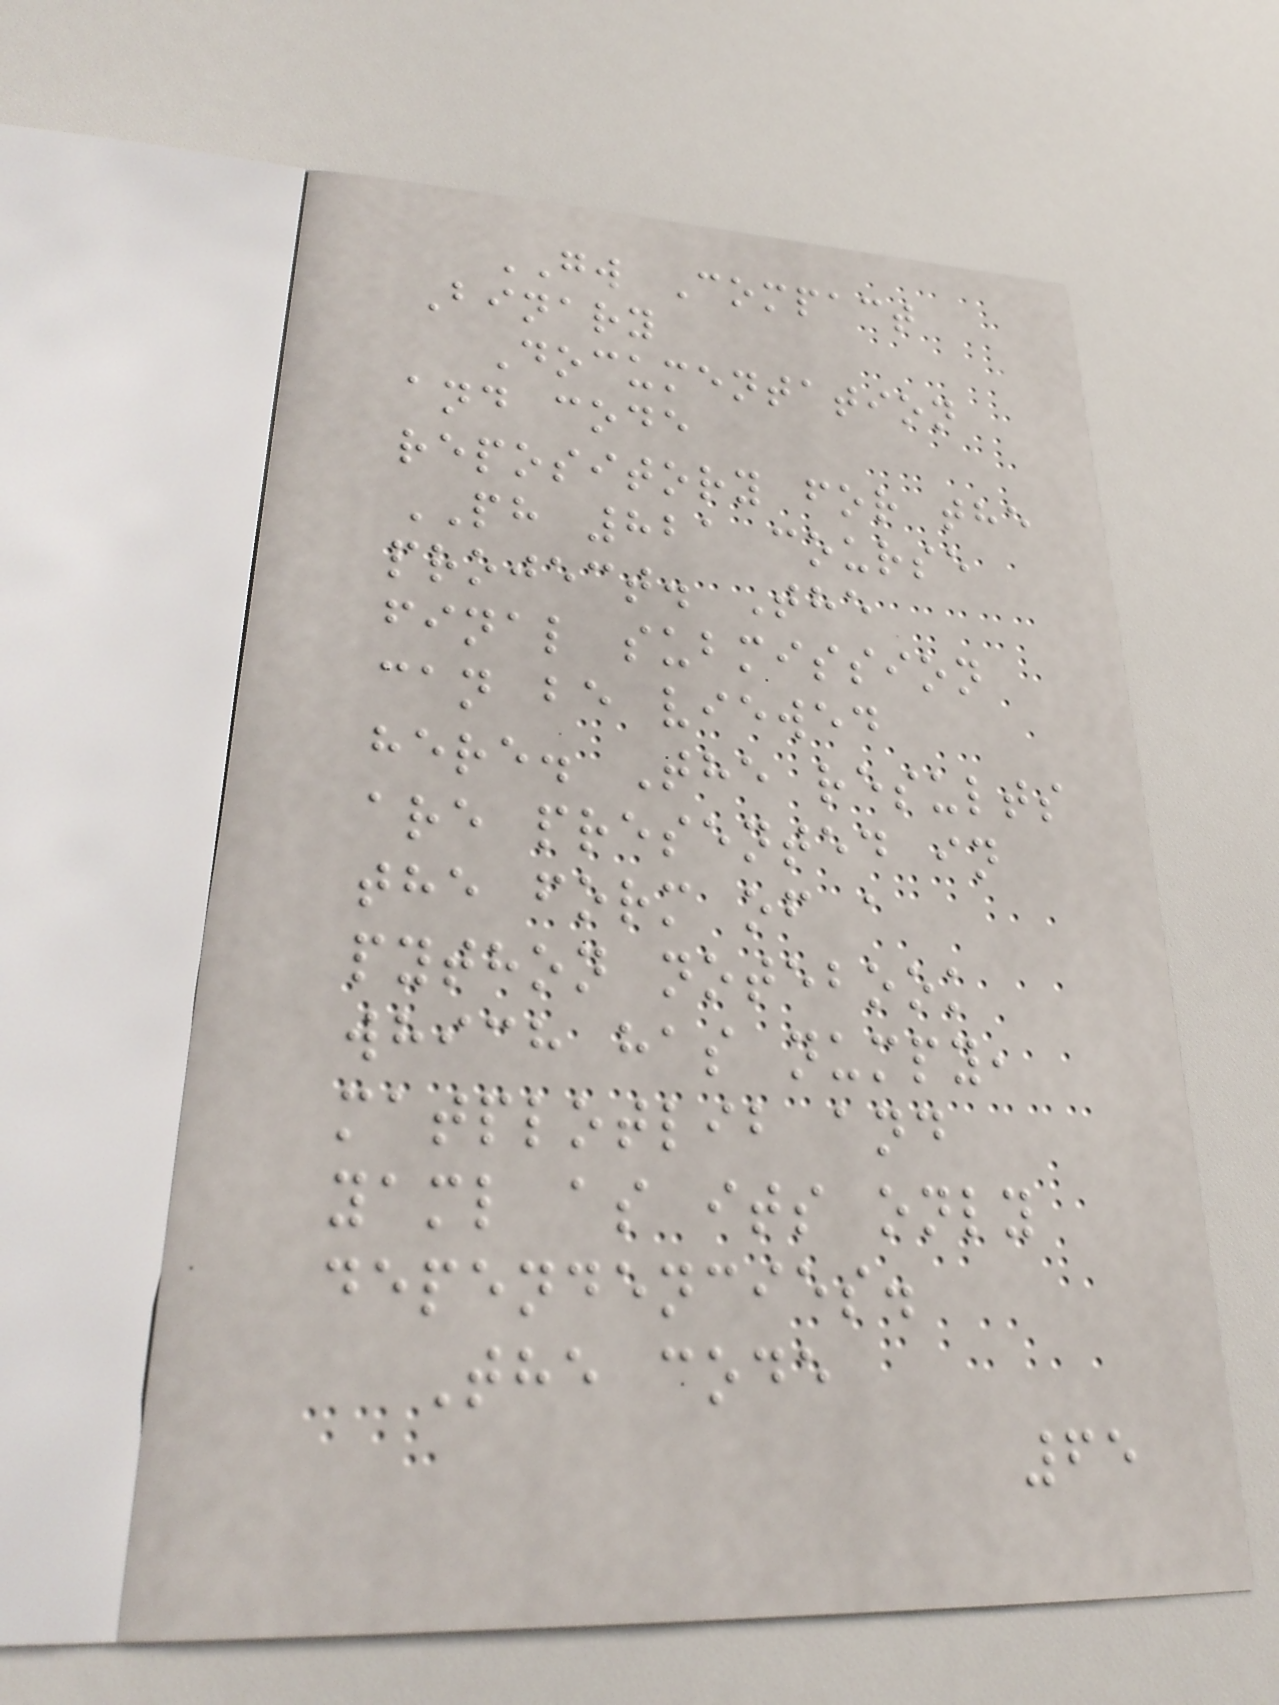GW Compact
Binary
Documentation
and code
repository for the
PH 821 course
project. The
final submission
can be viewed
here. The results
are presented in
the form of a
python notebook
which has numpy,
matplotlib and
yaml as its only
dependencies.
The code
65
